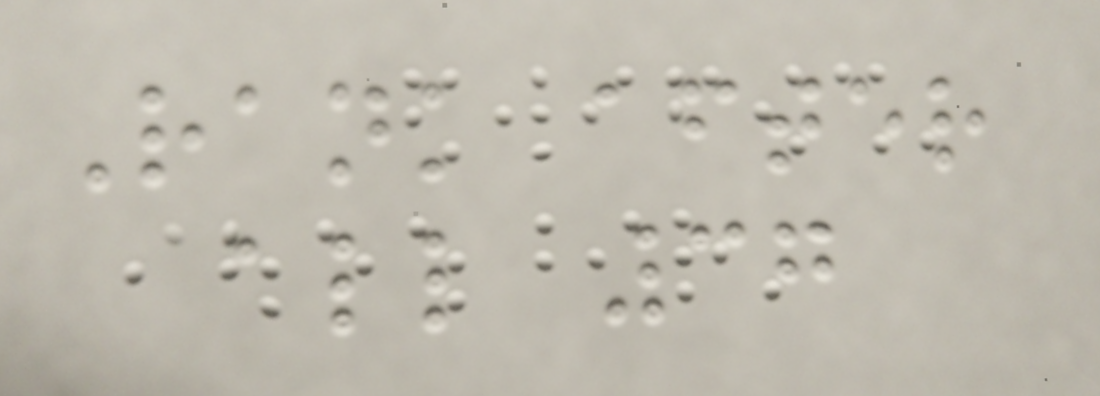Rank after
all 37
